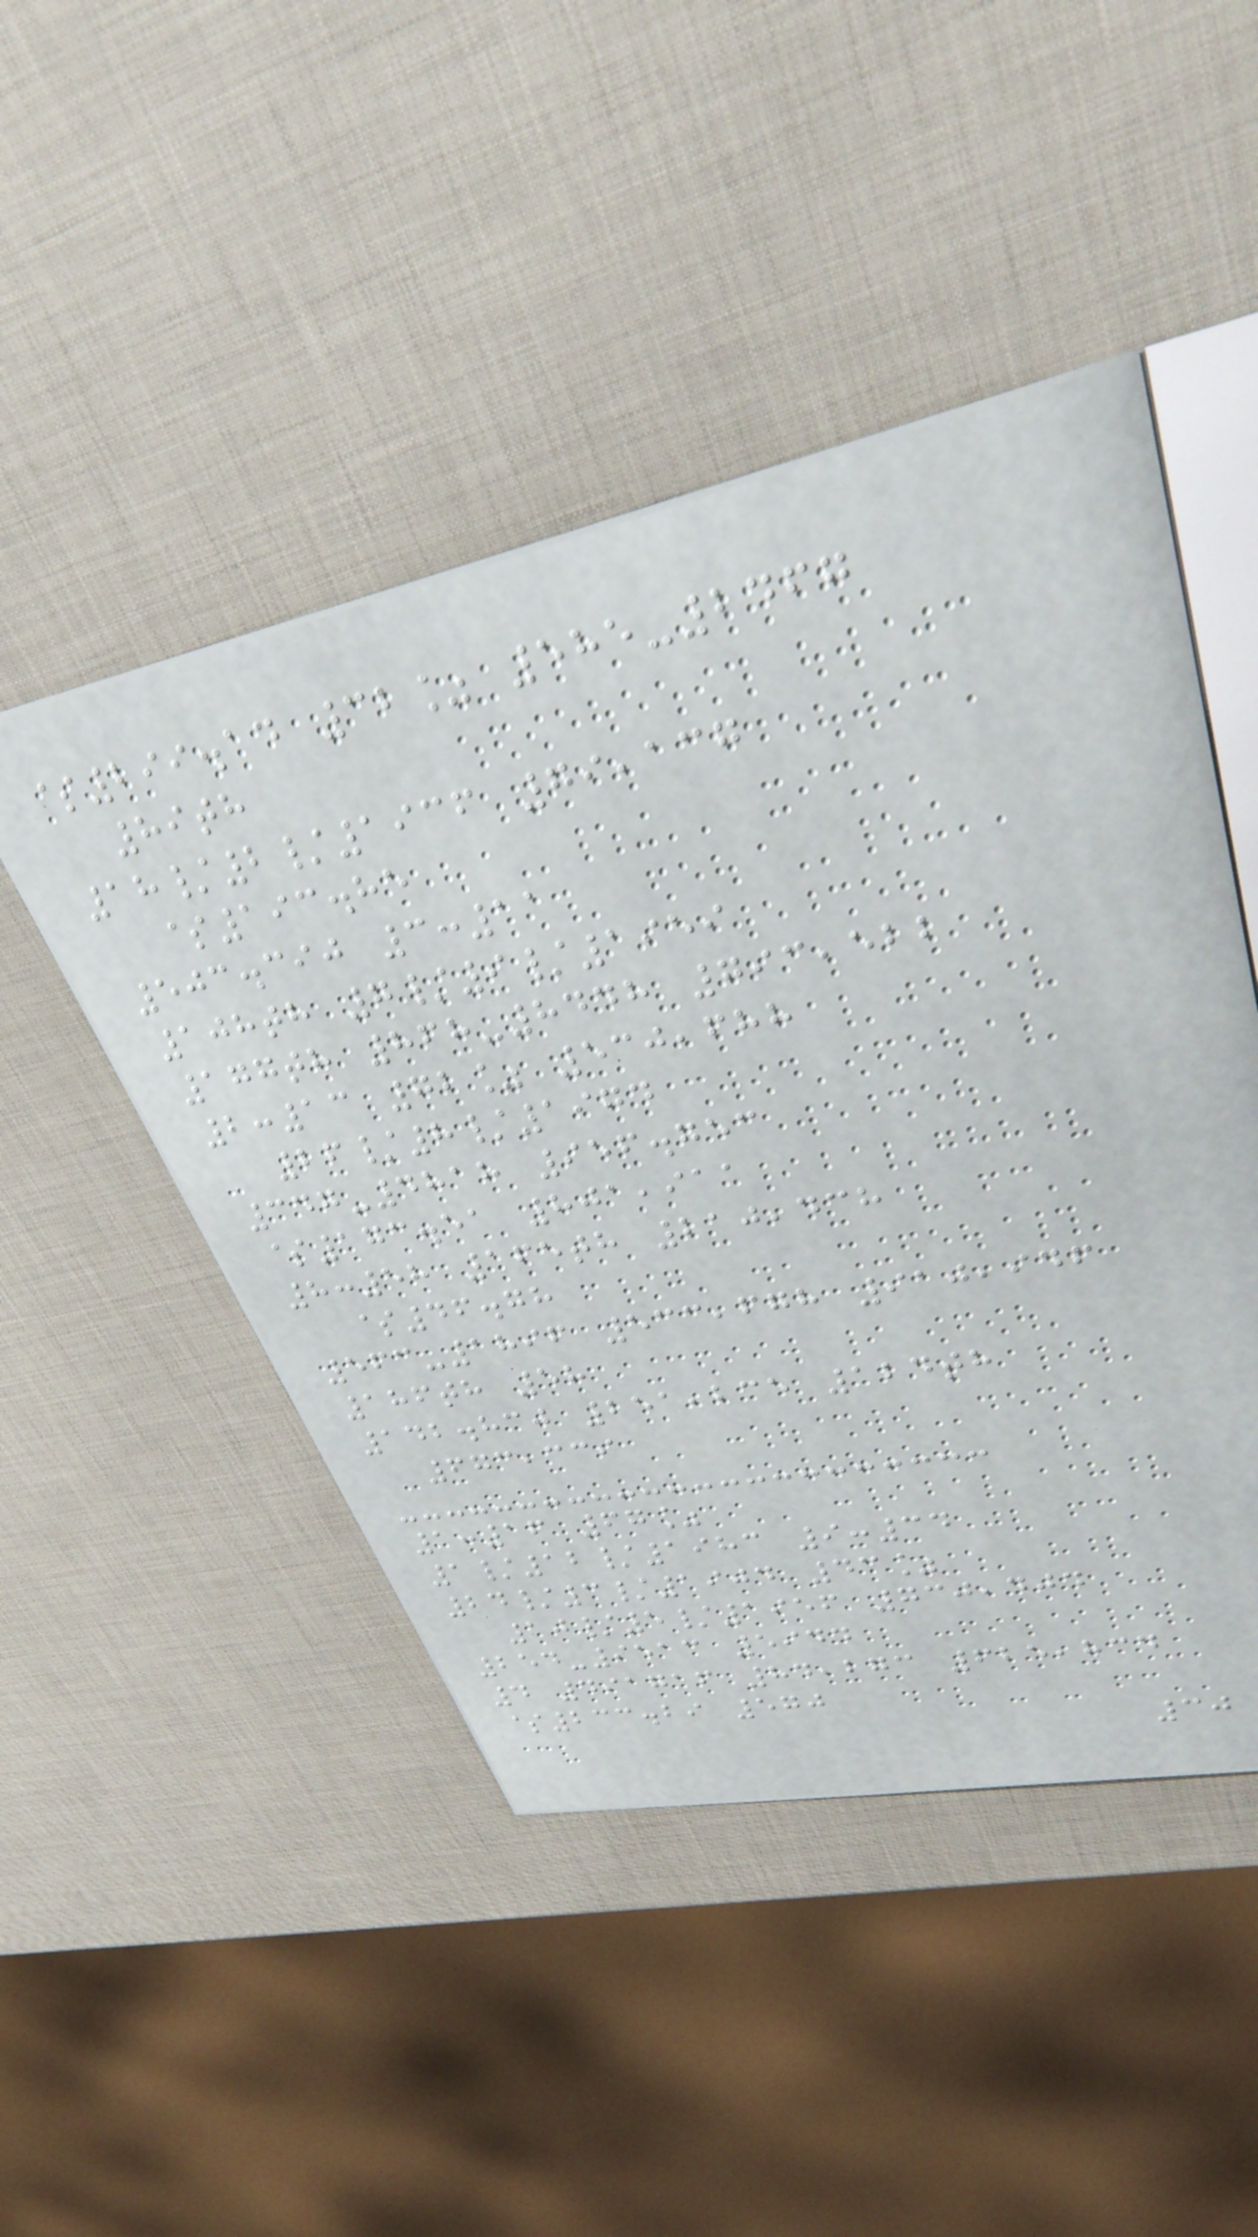$299.14 32% 585-2467
89th
18/2/1936 79,137
$193.85
503.390 3:11
108th 7/9/1959
177th 868-8448 793,522
2:13 72% 530,688
26/8/1974
347-4818 956.753
$173.51 801,911
8:58 165th 210,438
$46.78
563-1896 533,678 910,946
186th 58
142.830 251,235 124th
673,339
1:16 67%
1/12/1983 9:34
24/3/1904 43%
10/5/1956 730,404
254-9513 5944
4 491716 84,273 625,834
$233.29 570
30
